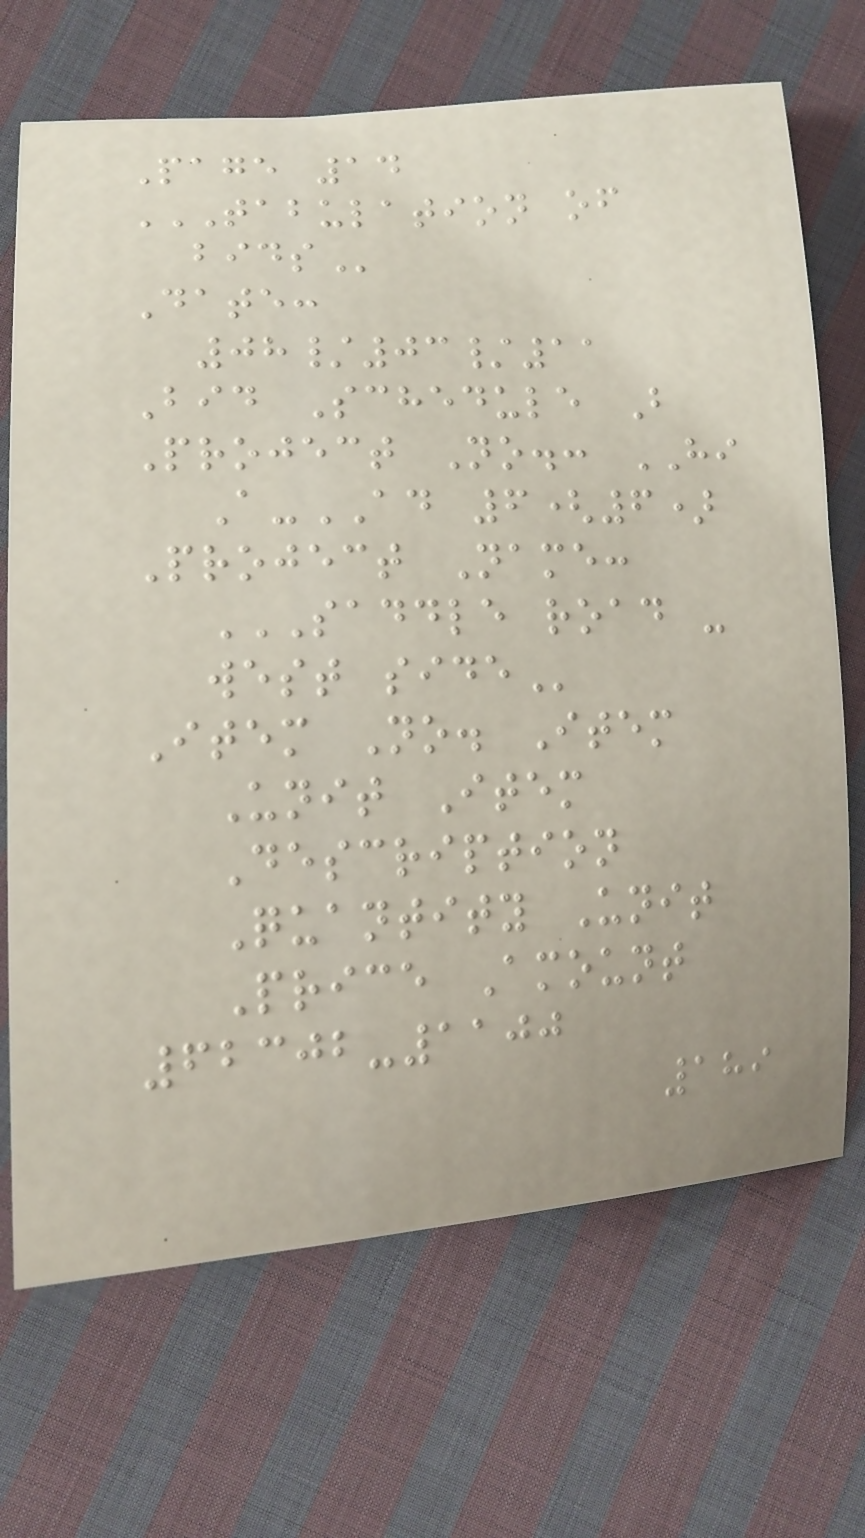Page 14
TABULATION OF
BIDS
Date:
08/03/11
Bid Schedule B
Project No.: HI
A-AD 6(6)
Project Name:
SADDLE ROAD -
WEST SIDE
Item No. Item
Unit Item
Description
Quantity Unit
Price Amount
62302-1100
189
